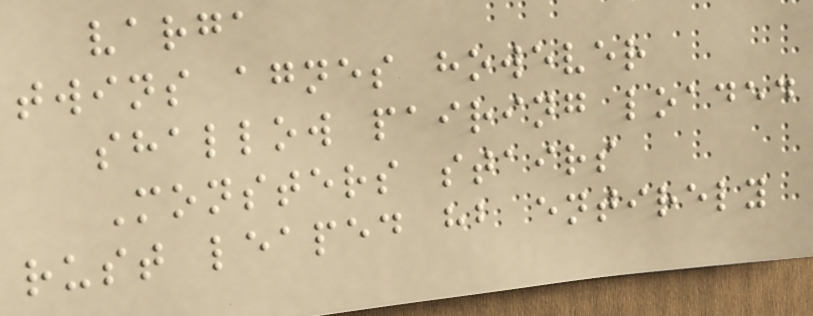varga
twins agnes however
shallow pairing loaded
Monsters stairs
rust leaped hb entirely
